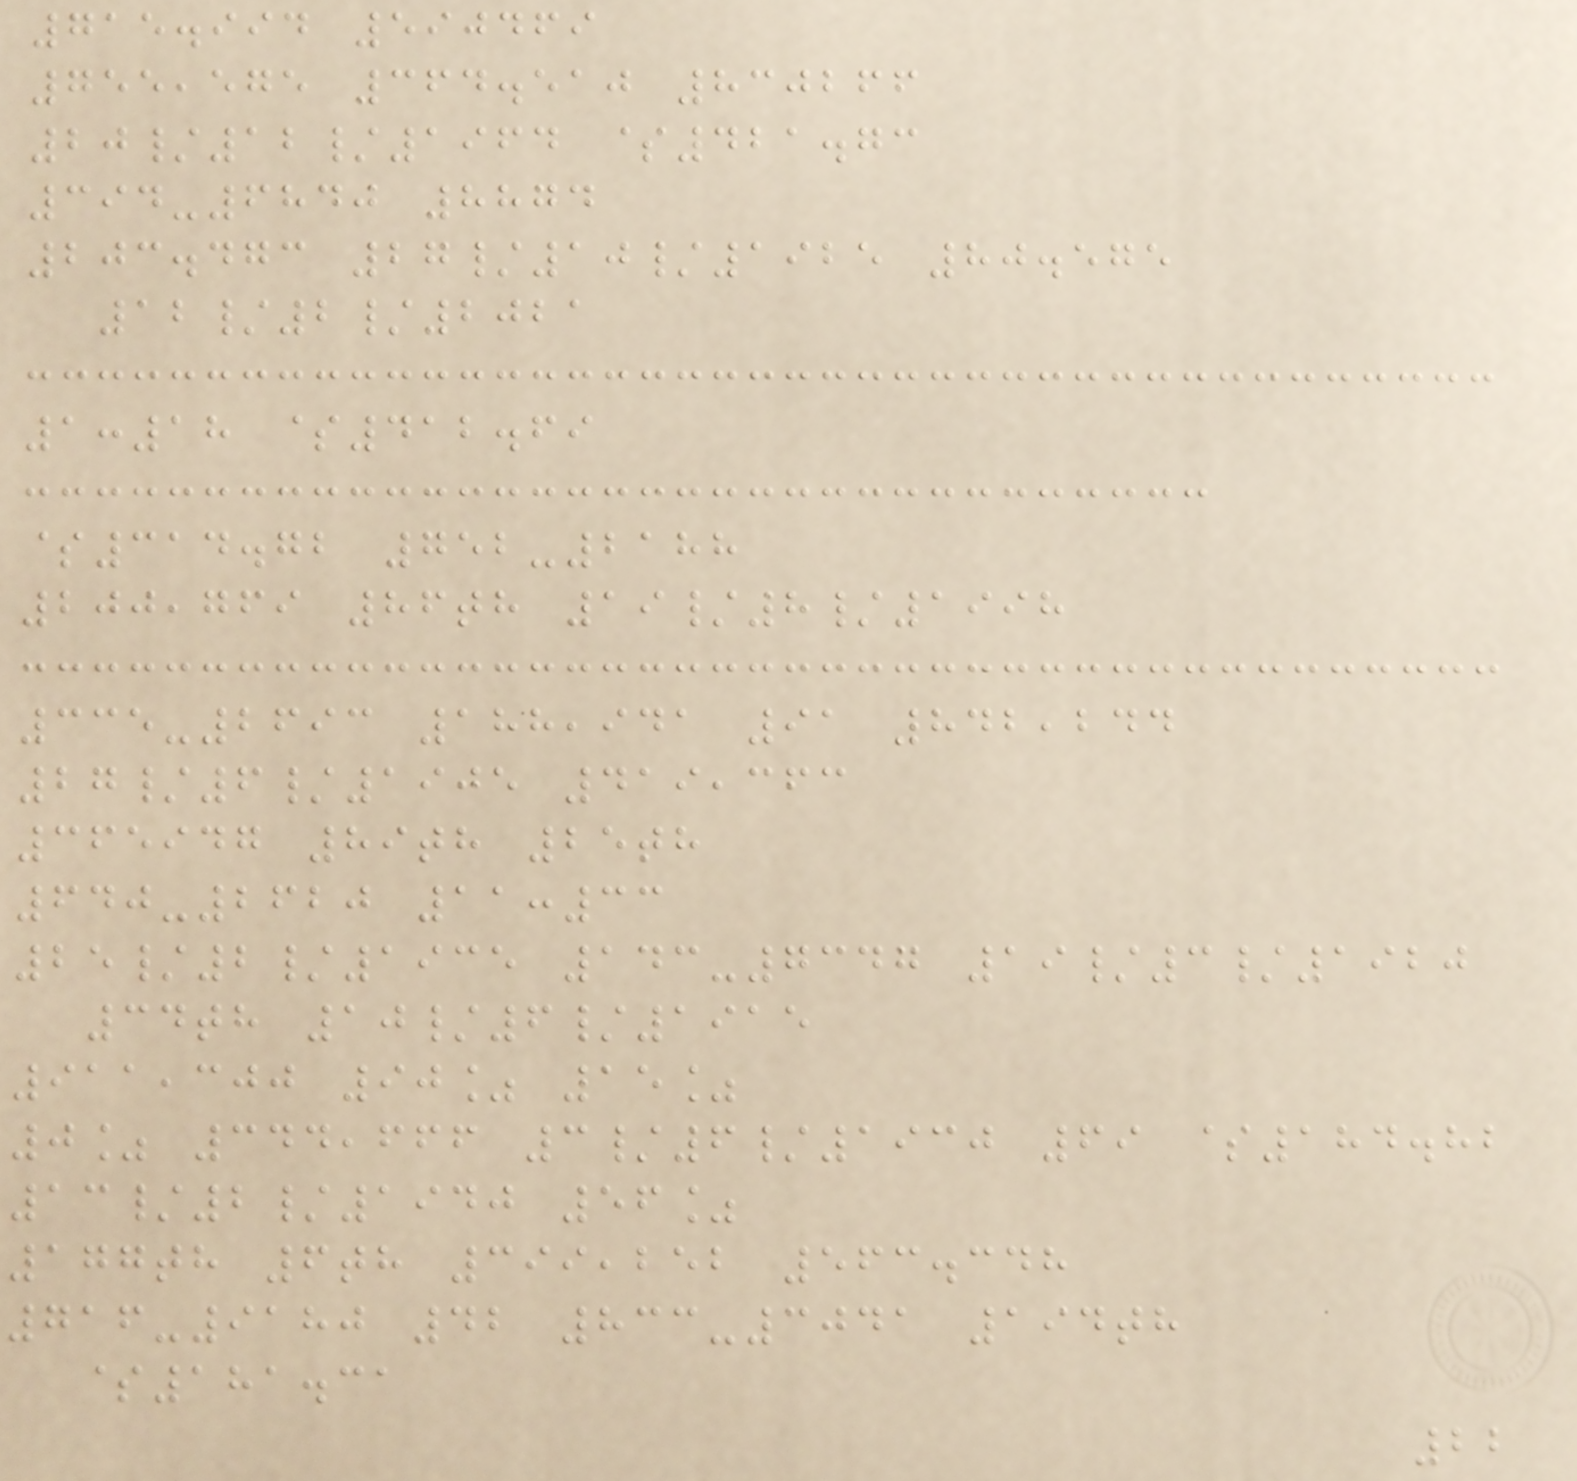715.994 590469
755,575 364.510 830266
20/12/1964 $421.73
394-6840 8874
203.473 27/10/1925 80.575
12/2/2021
1:18 $412.69
$314.72 752-2188
200,769 86th 19/8/1998
335-2693 188,941 91 842,244
27/6/1905 419,363
365947 89th 25th
640-2620 11:33
25/2/1935 143-7347 19/3/1920
34th 10/6/1915
911,300 90% 15%
0% 344,666 3/6/1930 69 $184.82
13/2/1940 56%
177th 6th 399,252 563.348
716-9180 42 833-3041 194th
$181.31
22
